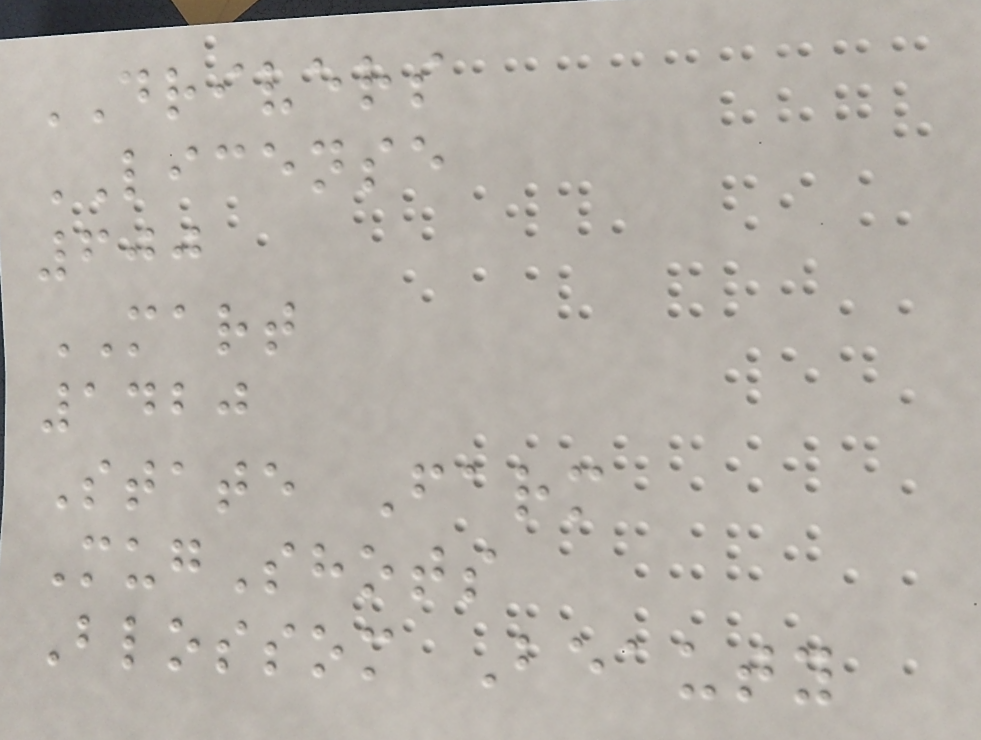DRIVERS
LICENSE
600
MART
1420
State Farm
MugShots
Blossom Beauty
